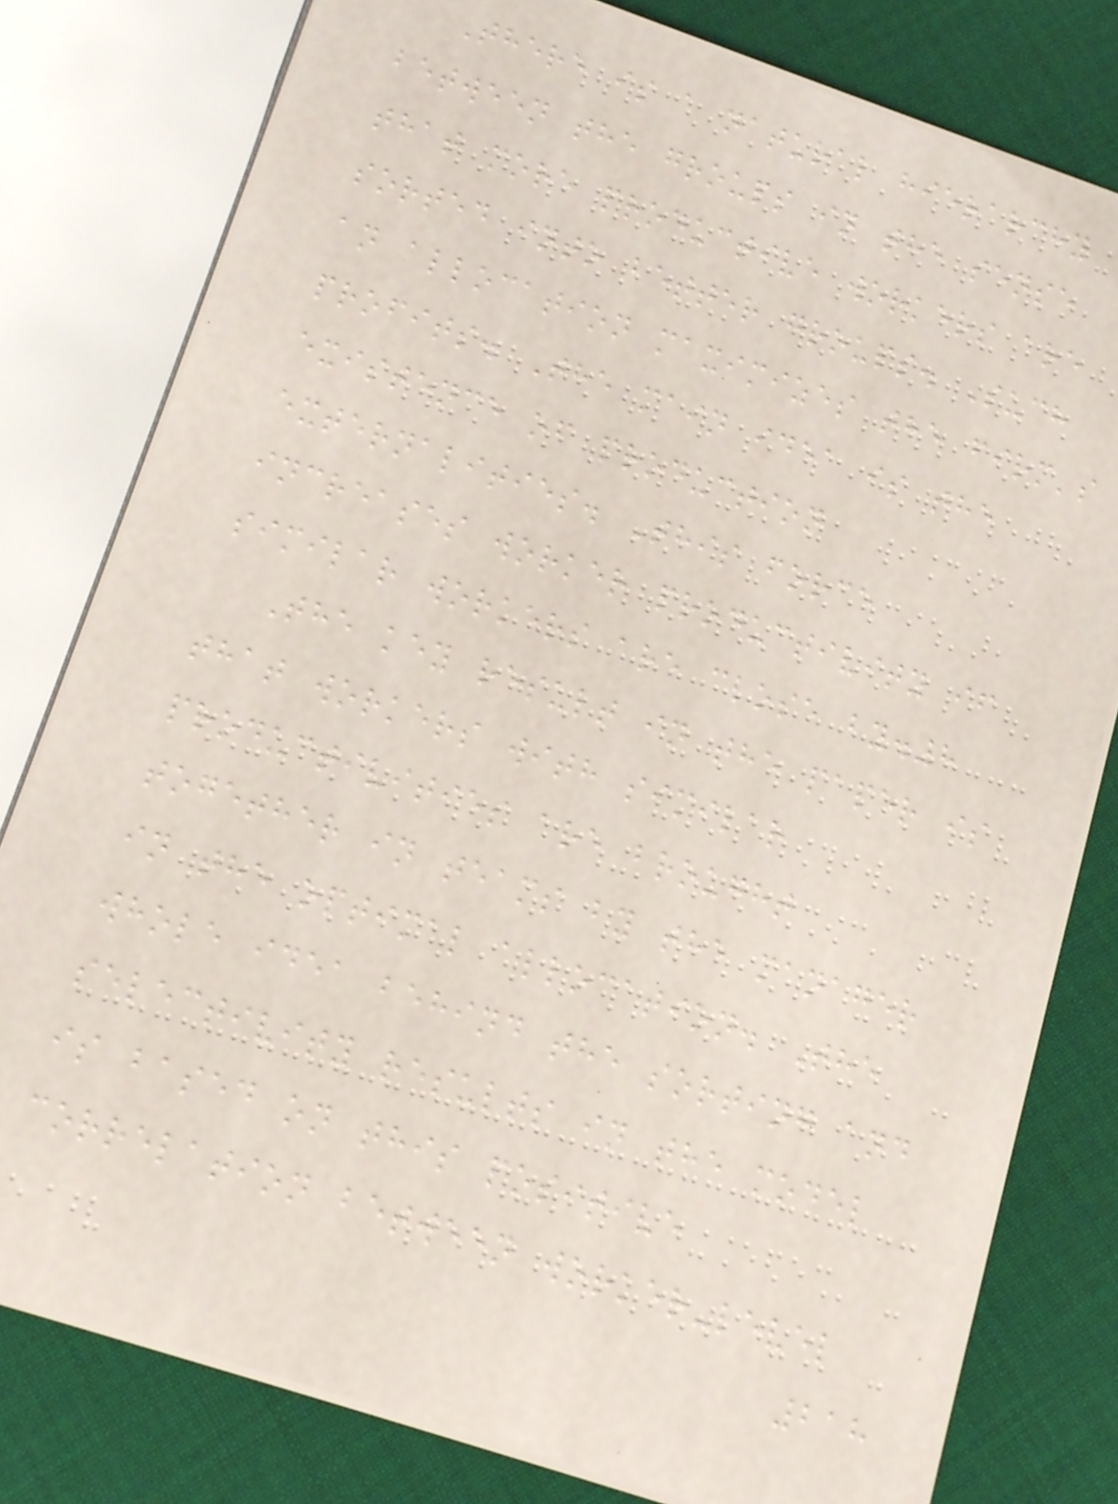There is a natural hierarchy
between the groups in the sense
that more productive workers are
sorted into better groups. Such
an allocation maximizes the firm's
profits. The main idea is the
existence of production
externalities. This force
increases worker productivity if
similar workers are close by.8
The key result in the paper is
that workers with similar
productivities are brought
together in teams by the manager
in the optimal allocation. The
whole idea behind the sorting and
selectivity results in the model
is based on this positive
correlation between worker-level
218
